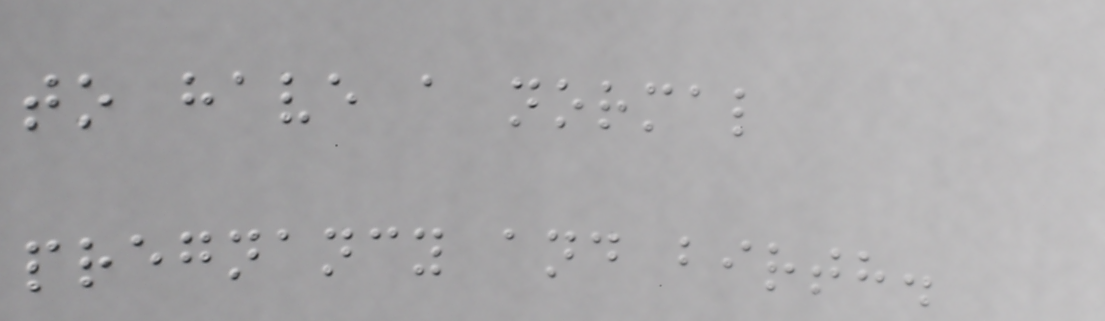to have a normal
pregnancy and birth.
